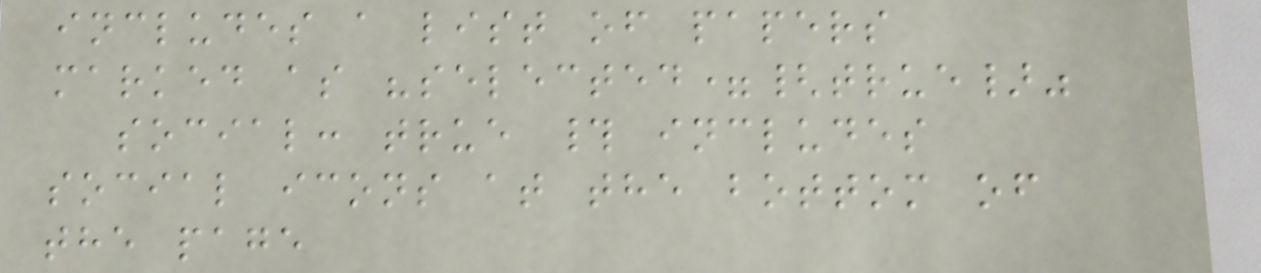includes a list of papers
marked as "selected={true}"
social: true # includes
social icons at the bottom of
the page
